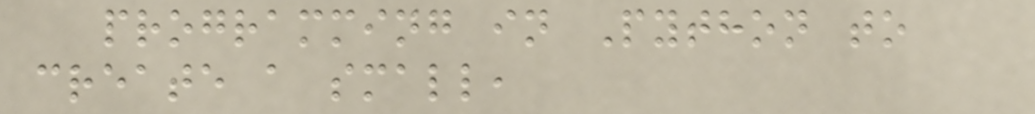programming in Python to
create a small,
